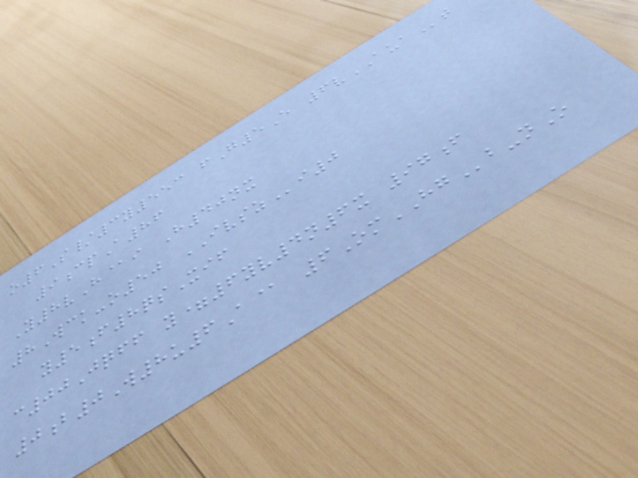o6S/3y553 fG5E 6vAUAt
9cpA86
Y8vH@i H40nx
8Wck-o50 IVSZi0
y5f8qsXif
c00Jqff y=6yv4n6x 97f
0b0W8u6A@ 6OmHGb-nO
